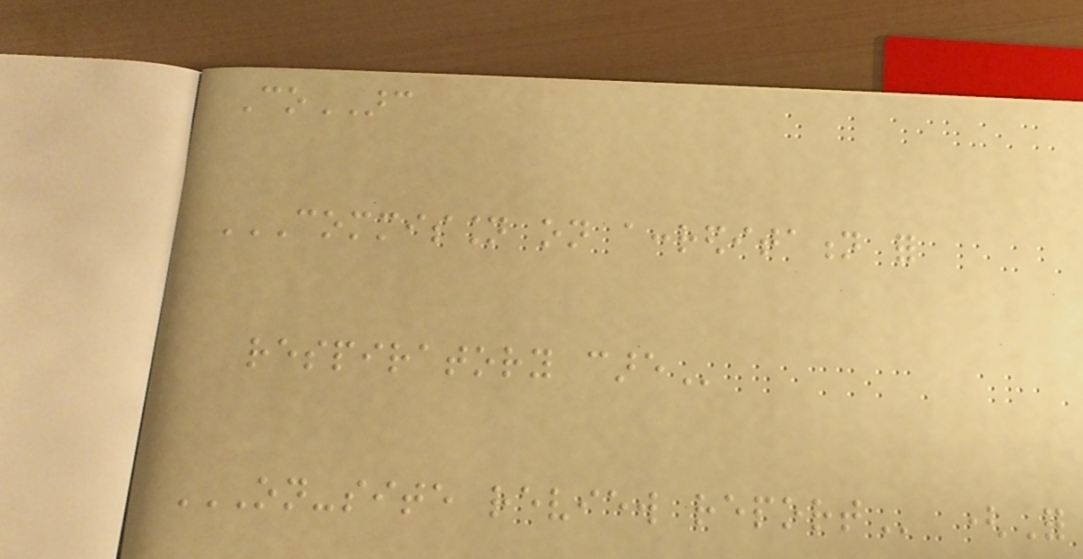CoARC
COMMISSION ON ACCREDITATION FOR
RESPIRATORY CARE
ON-SITE REVIEW REPORT (For
